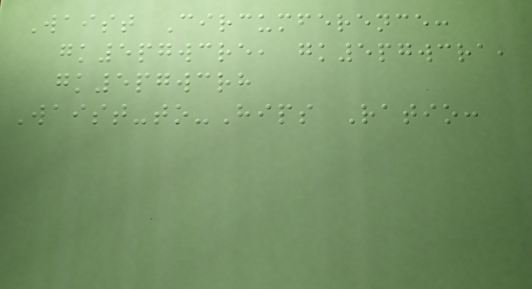Waist Circumference:
gk5pgwcre, gk5pgwcra,
gk5pgwcrh
Waist-to-Hips Ratio:
